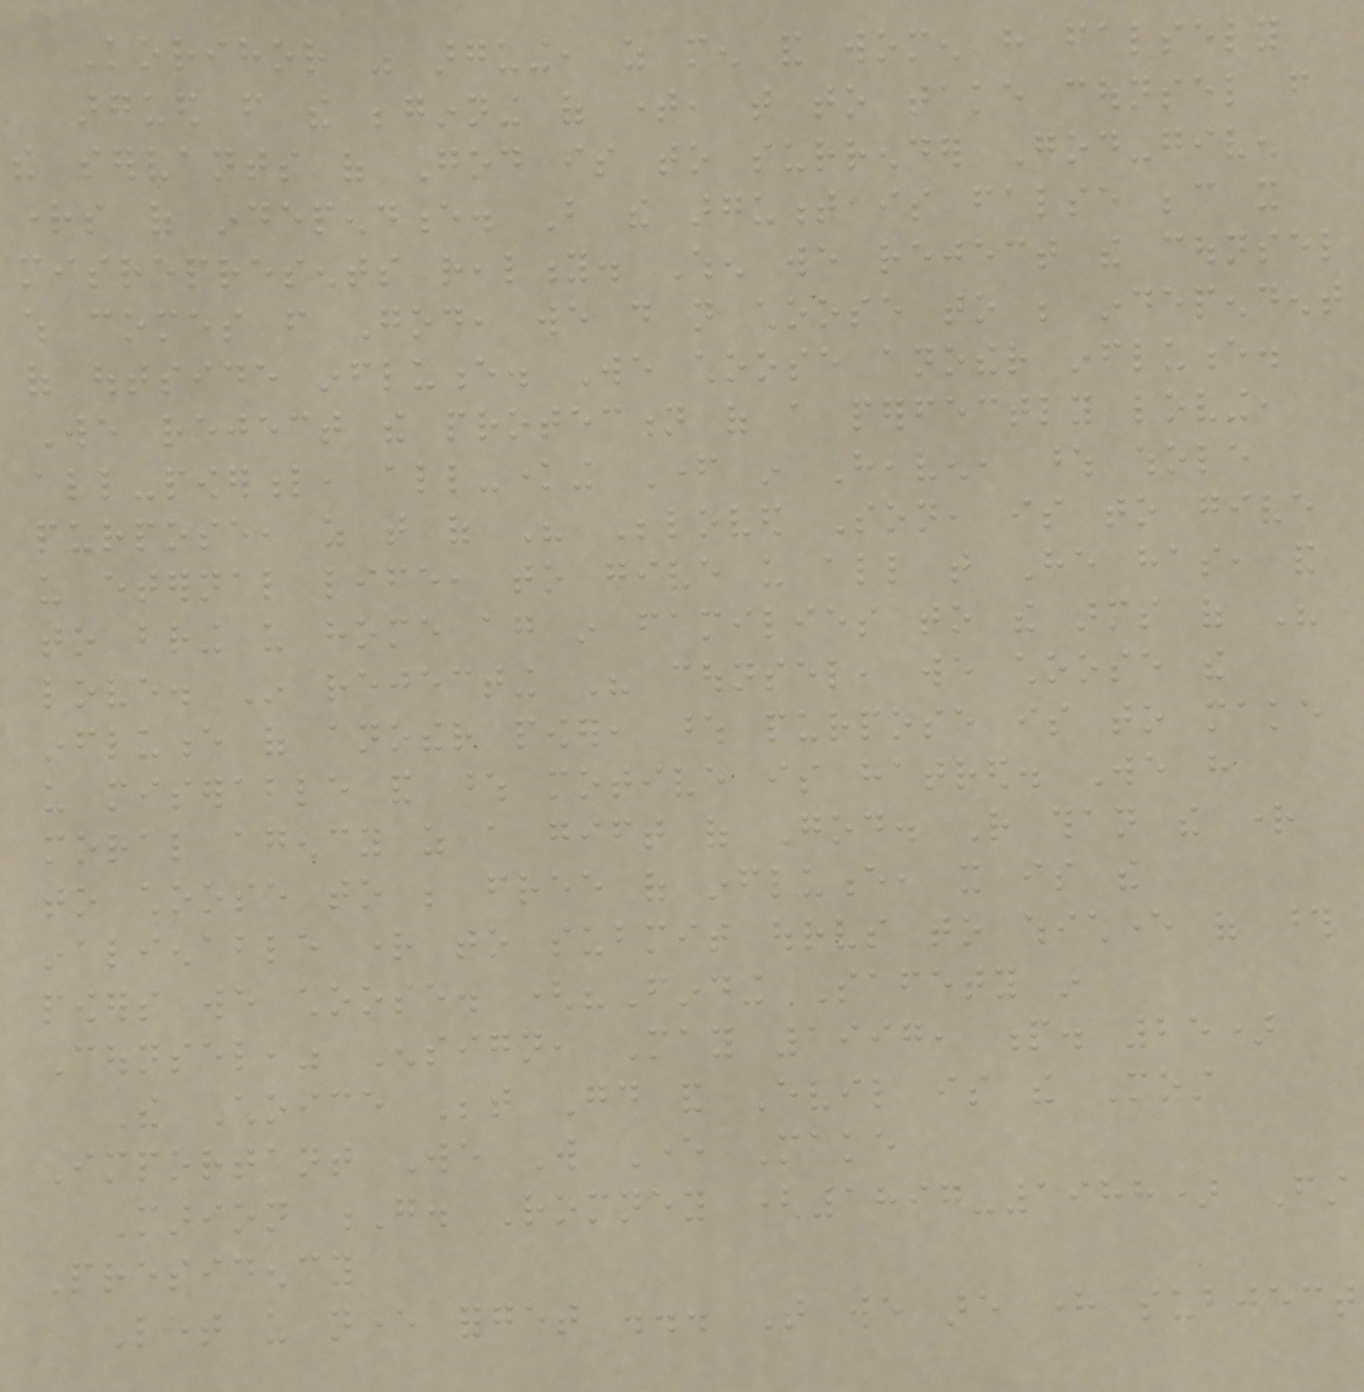Korihor was arguing, as men and women have falsely
argued from the beginning of time, that to take counsel from
the servants of God is to surrender God-given
rights of independence. But the argument is false because it
misrepresents reality. When we reject the counsel
which comes from God, we do not choose to be independent
of outside influence. We choose another influence.
We reject the protection of a perfectly loving,
all-powerful, all-knowing Father in Heaven, whose whole
purpose, as that of His Beloved Son, is to give
us eternal life, to give us all that He has, and
to bring us home again in families to the arms of His
love. In rejecting His counsel, we choose the
influence of another power, whose purpose is to make
us miserable and whose motive is hatred. We have
moral agency as a gift of God. Rather than the right
to choose to be free of influence, it is the
inalienable right to submit ourselves to whichever of those
powers we choose. ("Finding Safety in
Counsel," Ensign, May 1997, p. 25)
The Choice Between Good and Evil is the Most
Important We Will Ever Make
Marion G. Romney (1897-1988) First
Presidency
Let us never forget ... That we are here subject
